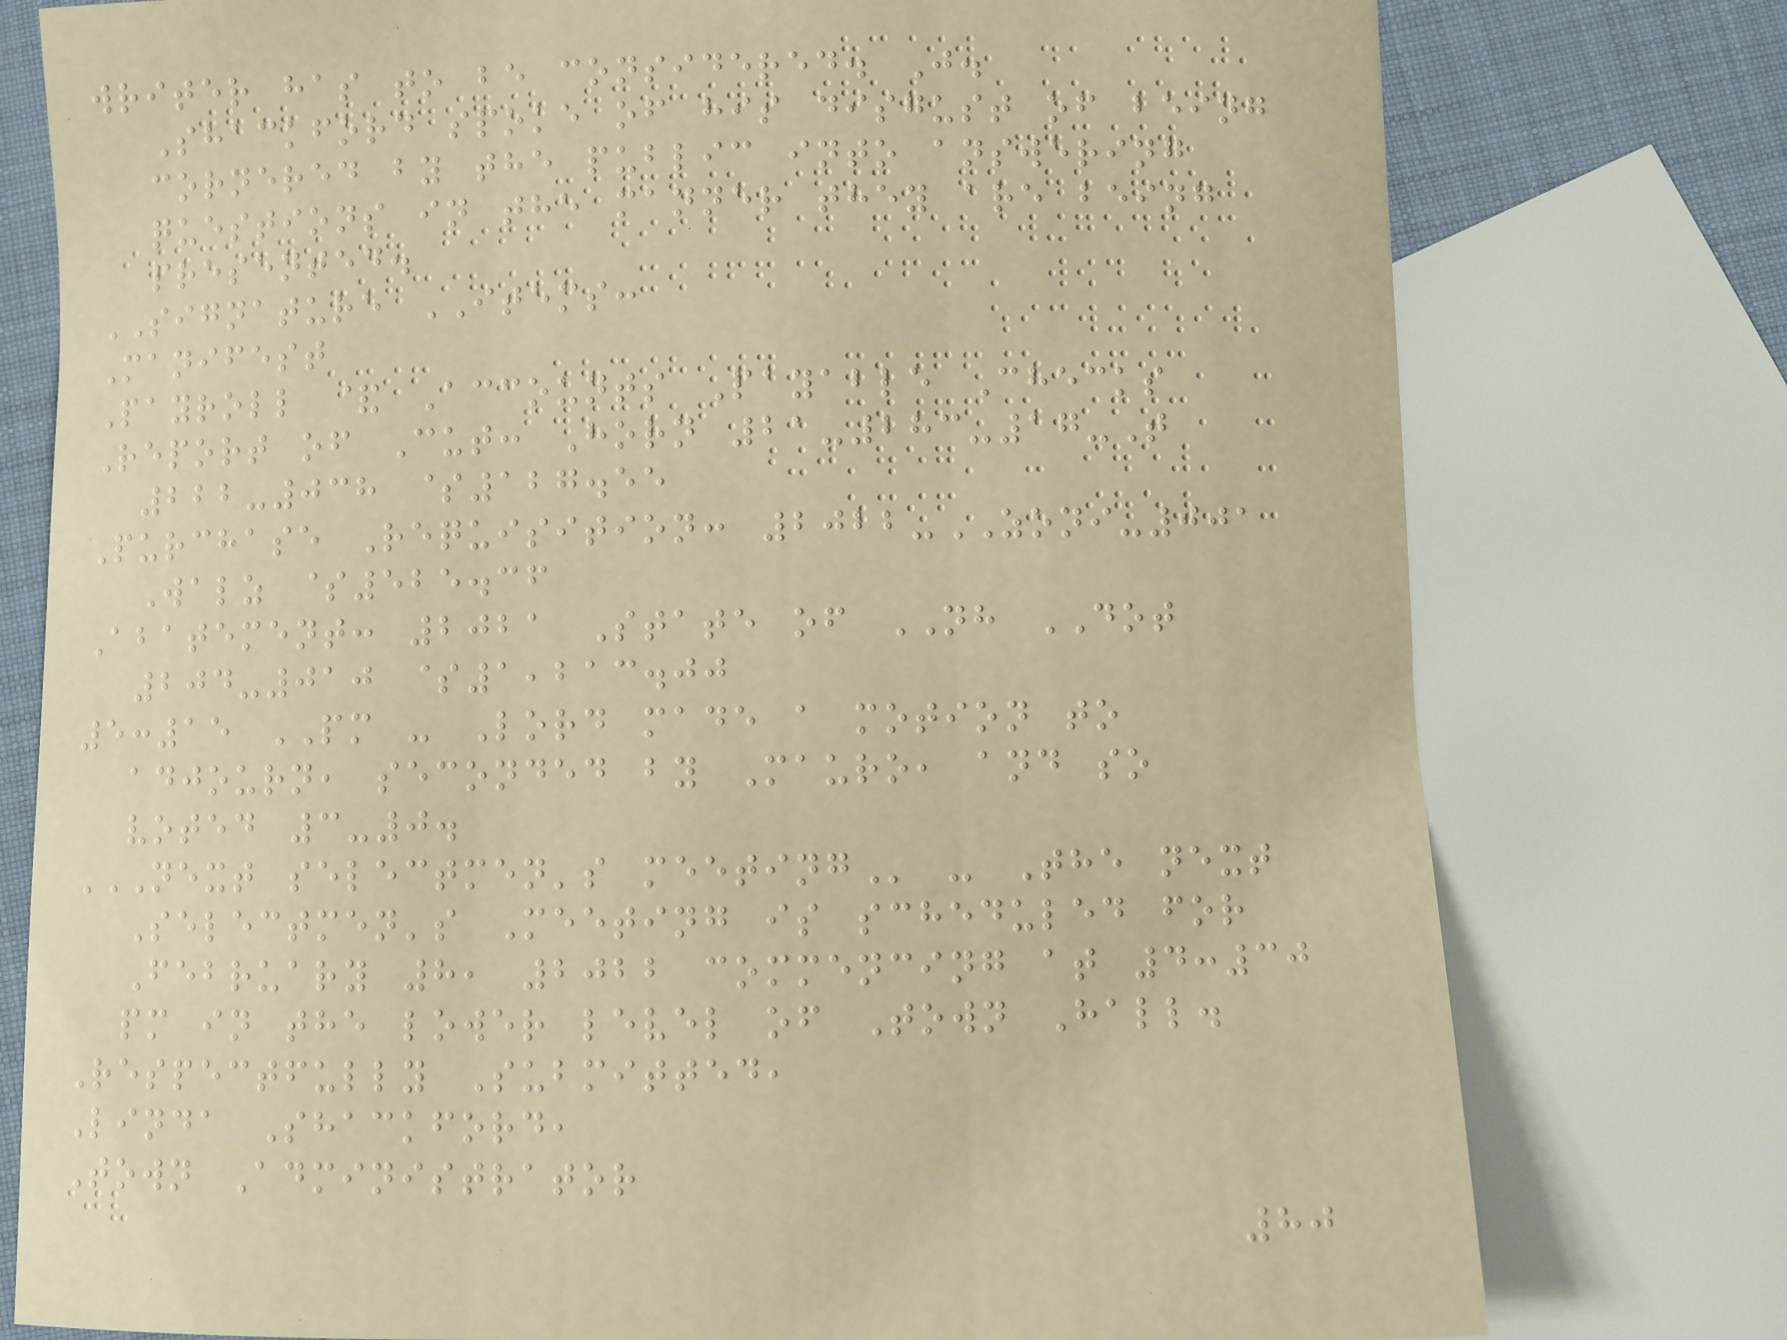writer has to be considered. J.
Shackford spoke of his disgust of being
cornered by the public into answering
questions in the manner they are being
presented.
SIGNATURE ITEMS:
Manifest
Payroll & Accounts Payable Checks
Report of Cut: Horn 21-283-17-T
222-038 $127.55
Purchase Requisition: 2022-ZONI-001
Walz $525.36
Abatement: 2021 State of NH DOT
204-010 $1,213.00
5:15 PM - Lord made a motion to
adjourn, seconded by Mauro, and so
voted 3-0.
NEXT SELECTMEN'S MEETING - The next
Selectmen's Meeting is scheduled for
February 8, 2022 commencing at 4:30
pm in the lower level of Town Hall.
Respectfully Submitted,
Linda Shackford,
Town Administrator
80
